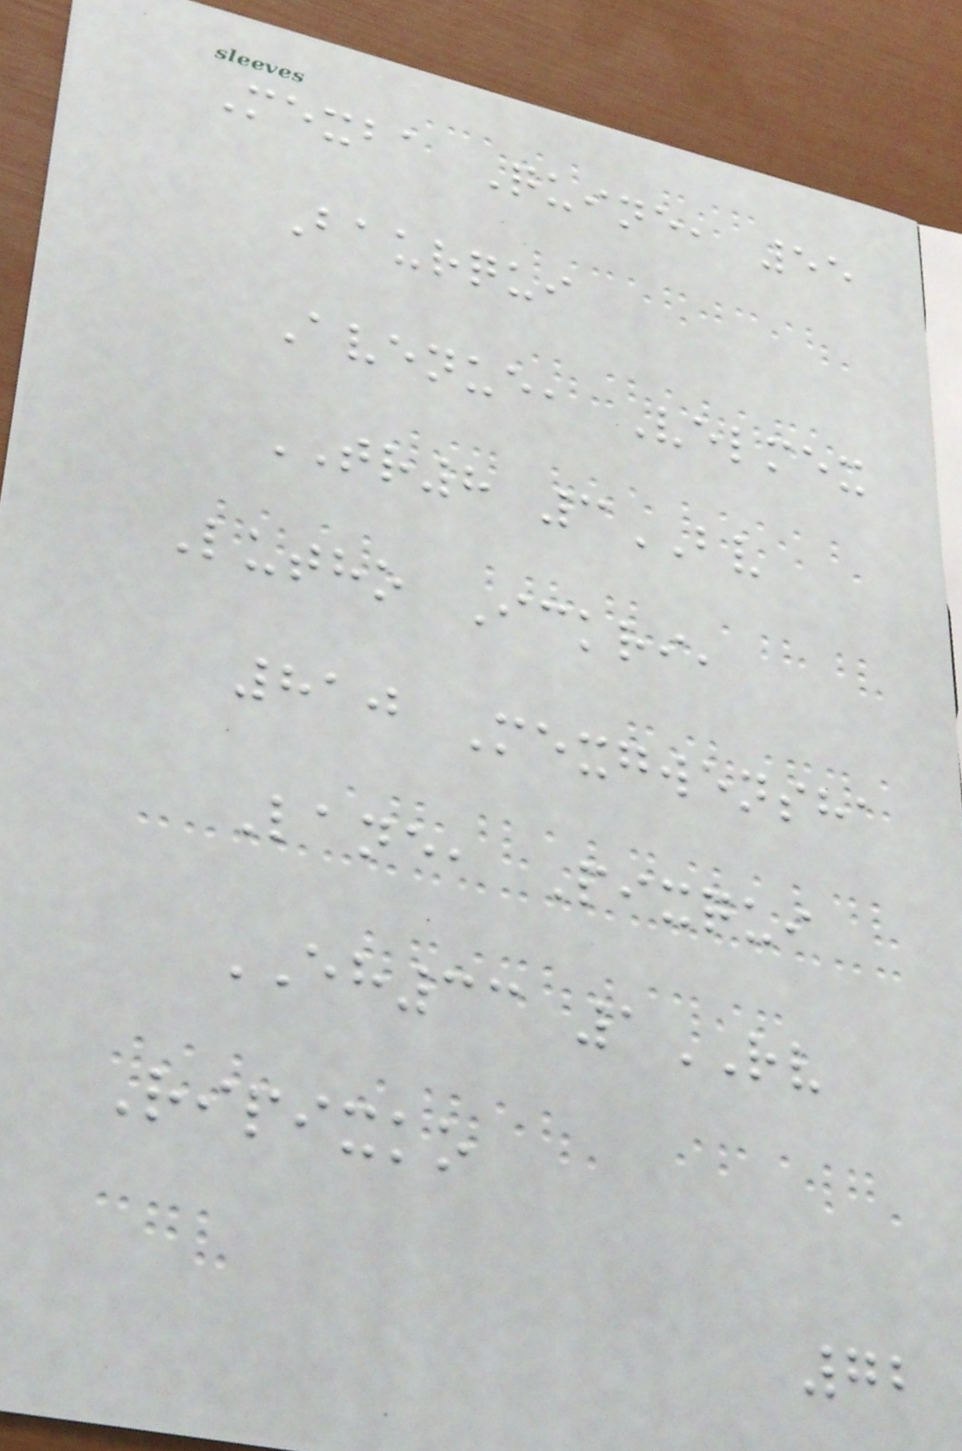Mexba Quine, 55
Baurqui
Avenue, Velmex
TR8 3BV
Lutho Ickri,
810 Mexgwensha
Lane, Pixqui
EH33 1RV
Ripixko
72
